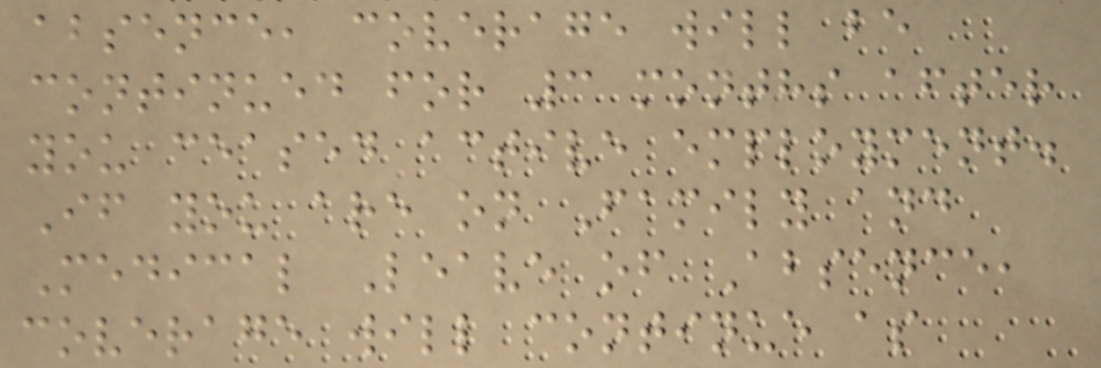absence, coverage will be
continued for 3 months after
you ceased active employment.
If you are on Family and
Medical Leave of Absence,
coverage will continue as
